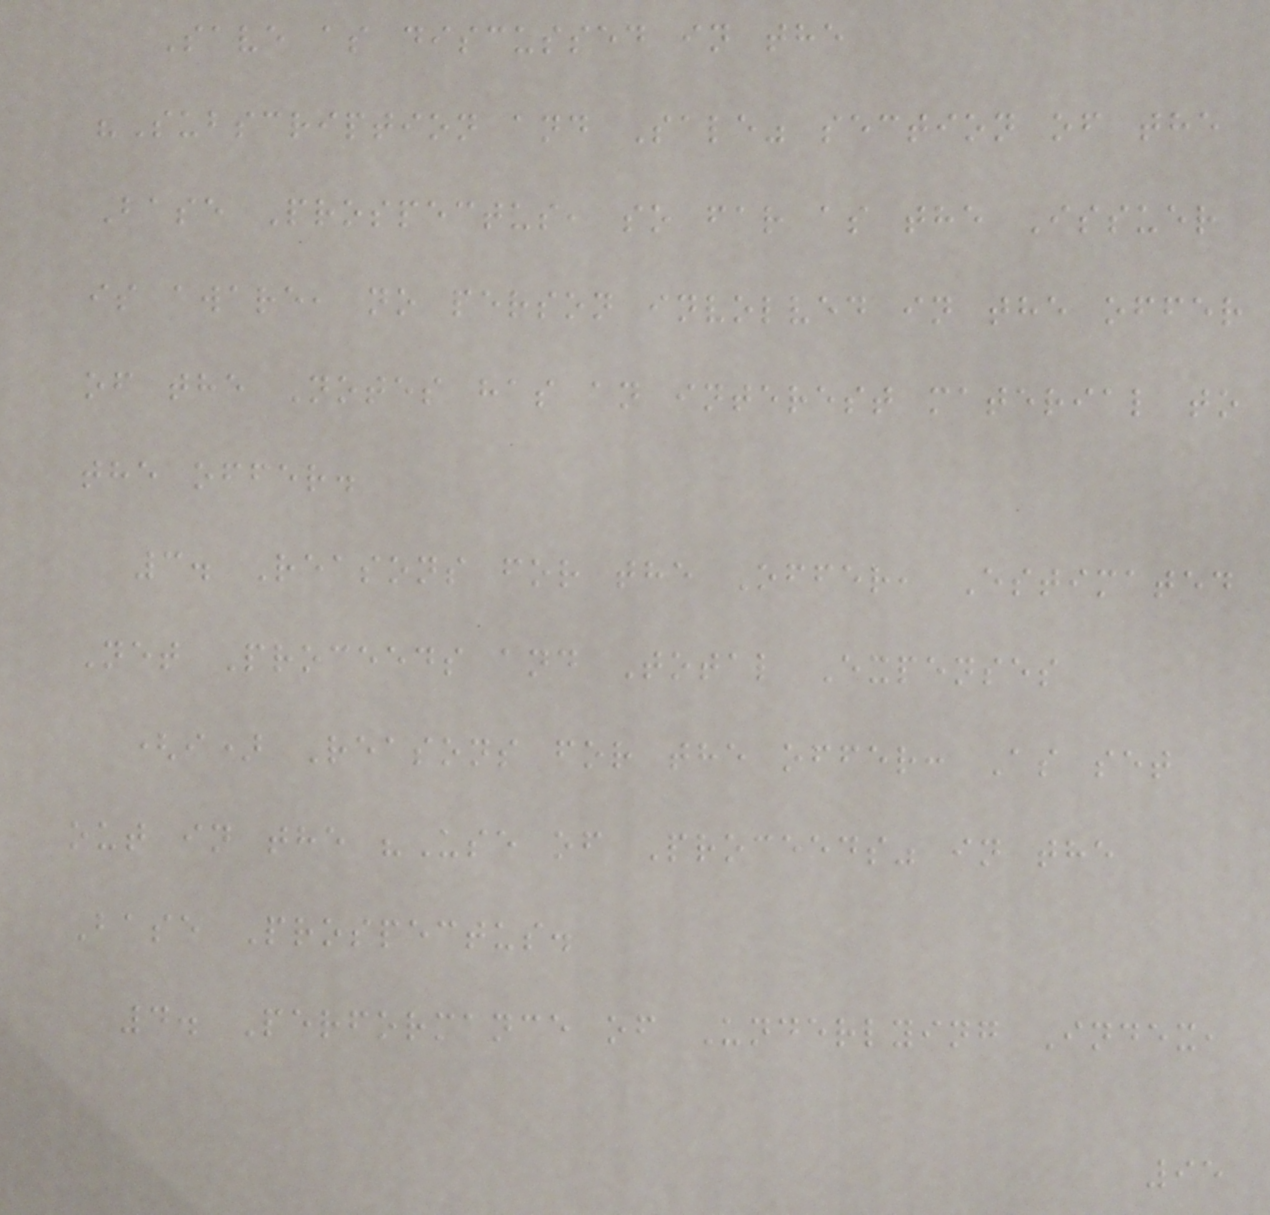Save as discussed in the
"Subscription and Sale" section of the
Base Prospectus, so far as the Issuer
is aware, no person involved in the offer
of the Notes has an interest material to
the offer.
3. Reasons for the Offer, Estimated
Net Proceeds and Total Expenses
(i) Reasons for the offer: As set
out in the "Use of Proceeds" in the
Base Prospectus.
4. Performance of Underlying Index,
95
